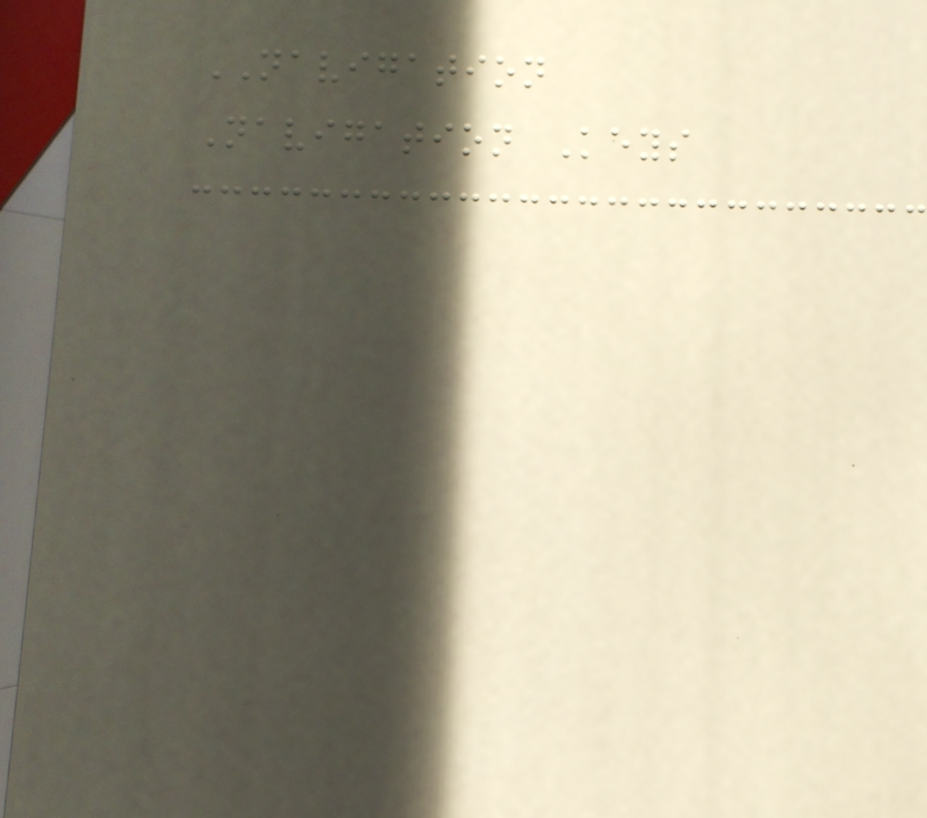NAVIGATION
Navigation Keys
